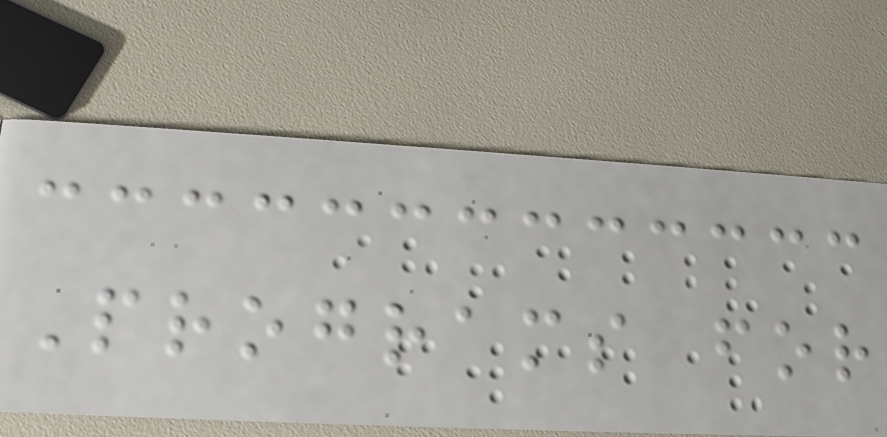Programs for
